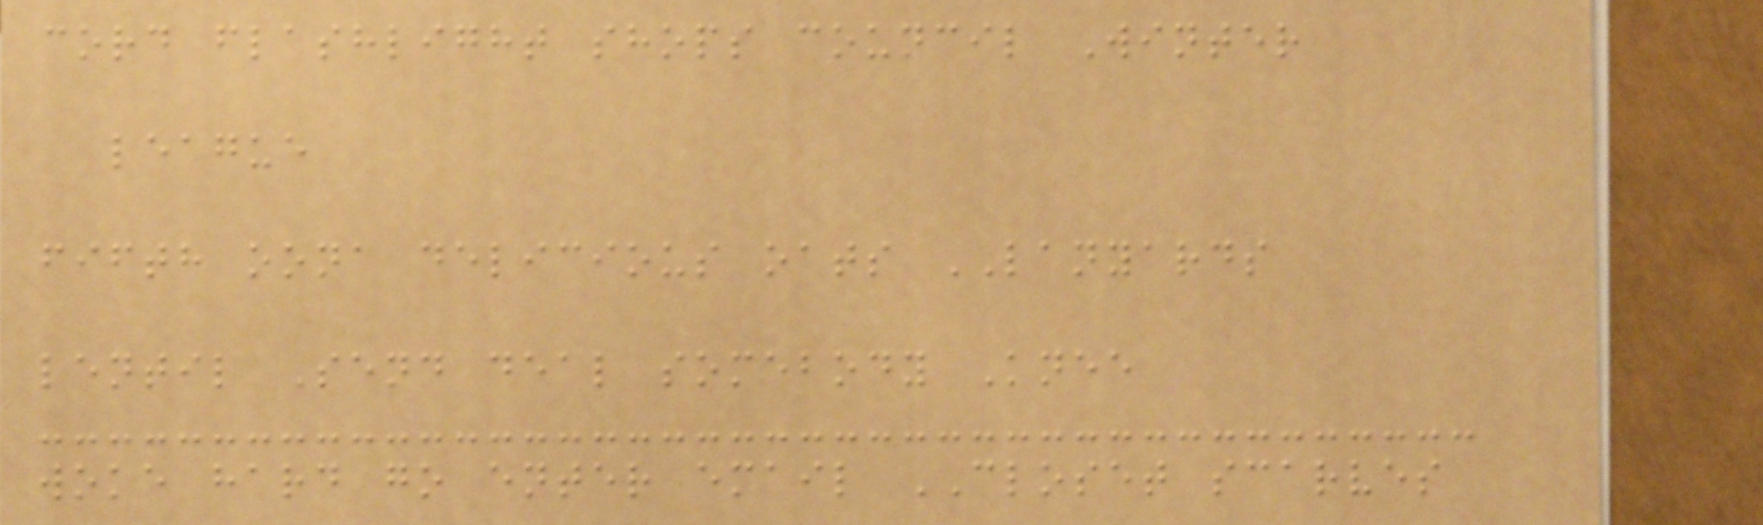cord flashlight shops council Winter
league
fifth oona delicious oats LANYARDS
lentil Send deal somebody Knee
woke hard go enter email CLOSET scarves
